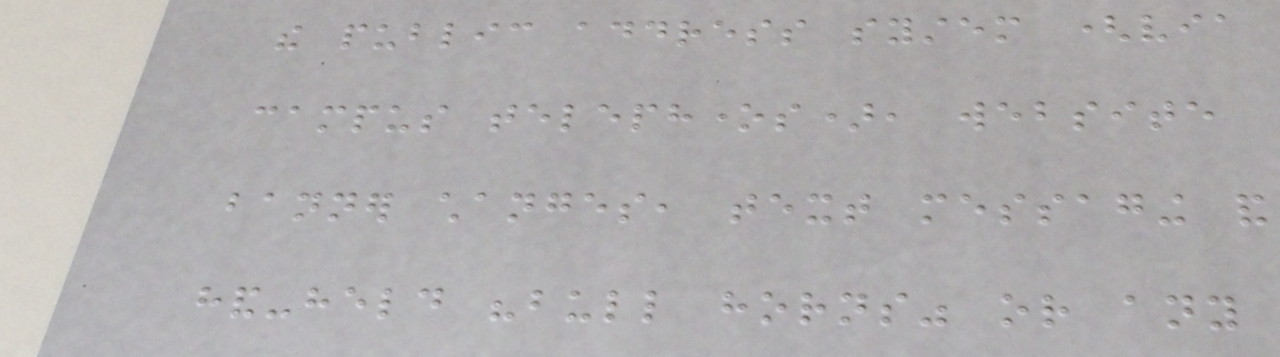the public address system (via
campus telephones), website
banner changes, text messaging and
hand-held "bull horns" or any
